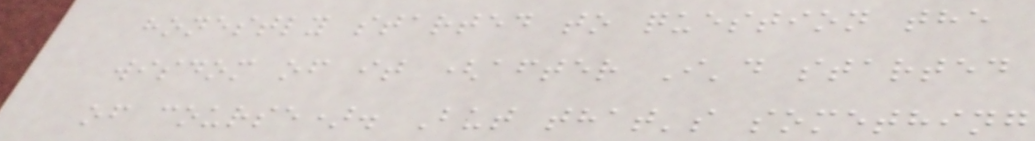honestly started to question the
wisdom of it (after I'd started
of course). But that's something
